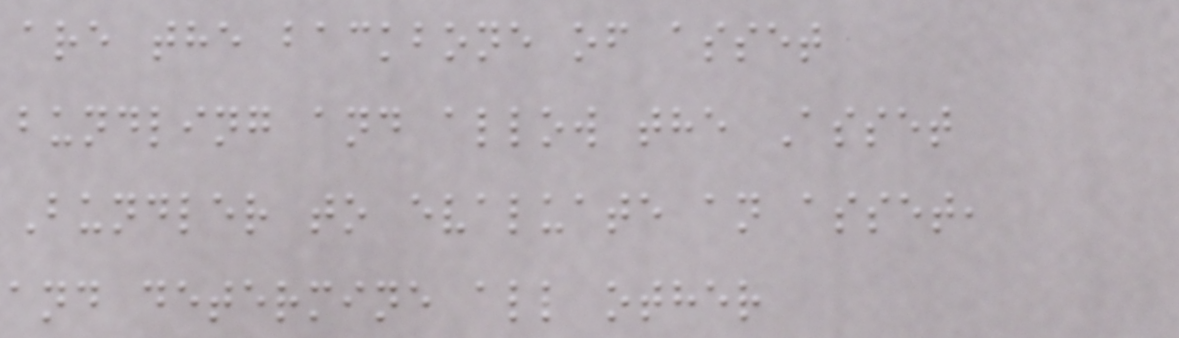are the backbone of asset
bundling and allow the Asset
Bundler to evaluate an asset,
and determine all other
